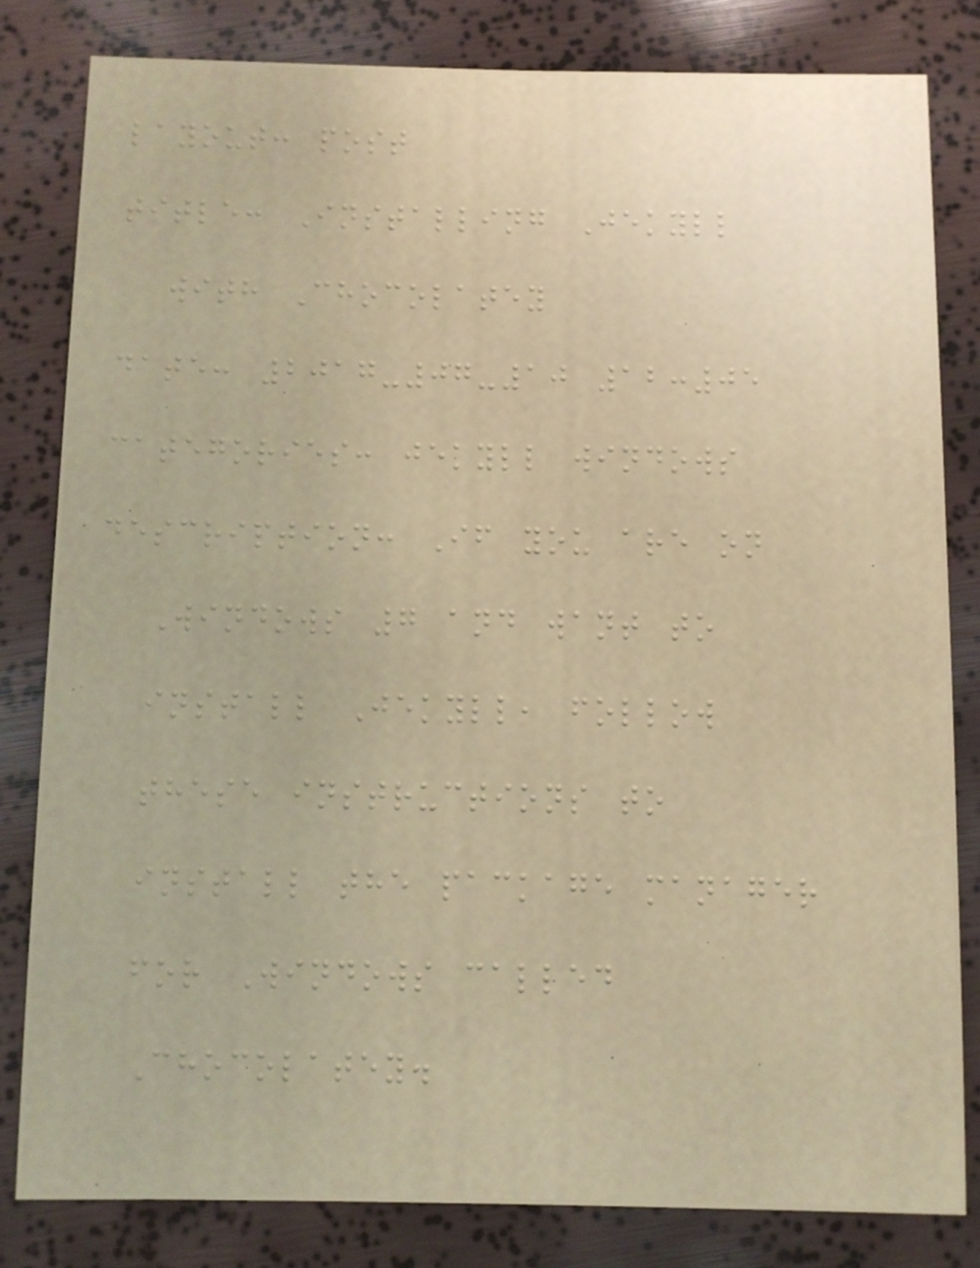layout: post
title: Installing Jekyll
with Chocolatey
date: 2017-07-10 12:05
categories: jekyll windows
description: If you are on
Windows 7 and want to
install Jekyll, follow
these instructions to
install the package manager
for Windows called
Chocolatey.
